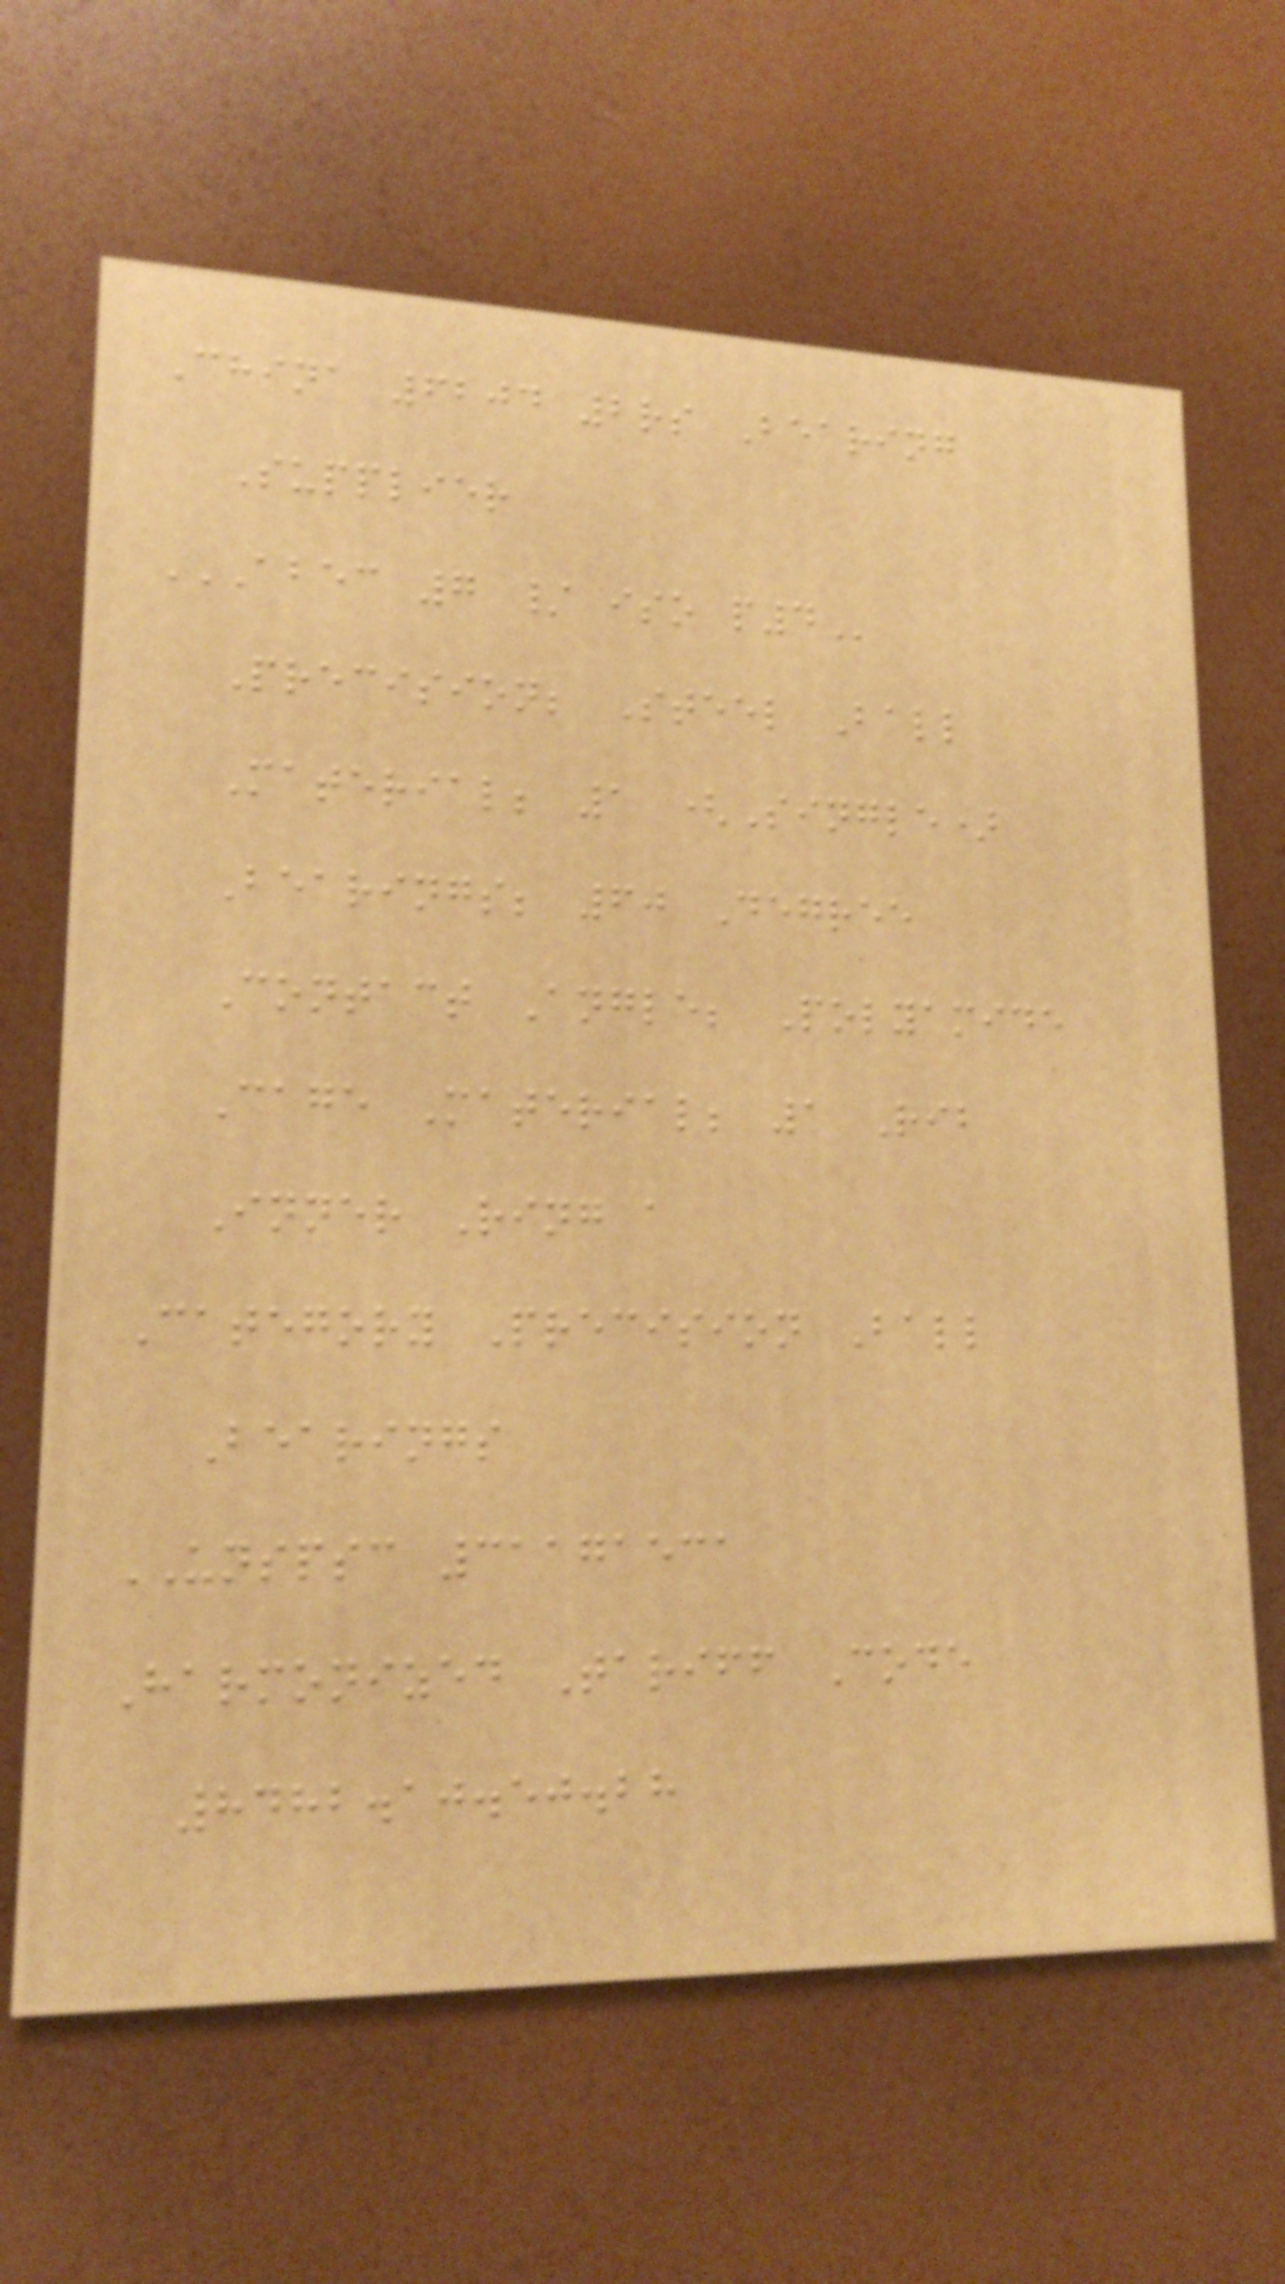China 6204 2rs Bearing
Supplier
ABEC 7 / ISO P4
Precision; Steel Ball
Material; 1 (Single)
Bearings; 60 Degree
Contact Angle; Polyamide
Cage Material; 1 Rib
Inner Ring a
Category Precision Ball
Bearings
UNSPSC 31171531
Harmonized Tariff Code
8482.10.50.28
